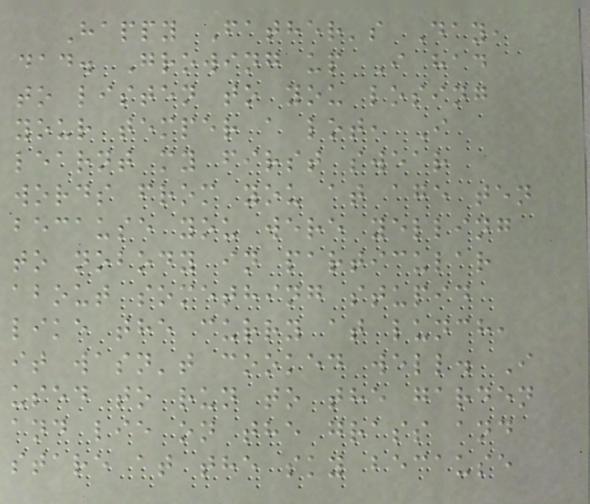Happy Father's Day,
dad. Growing up I had
to listen to you losing
your temper a lot, I
learnt my first swear
words from you at age ten
because you were yelling
to nobody in particular
about something stupid
like the curry at lunch,
it wasn't cooked well. I
used to run to the garden
and lie on the grass and
stare at the sky because
